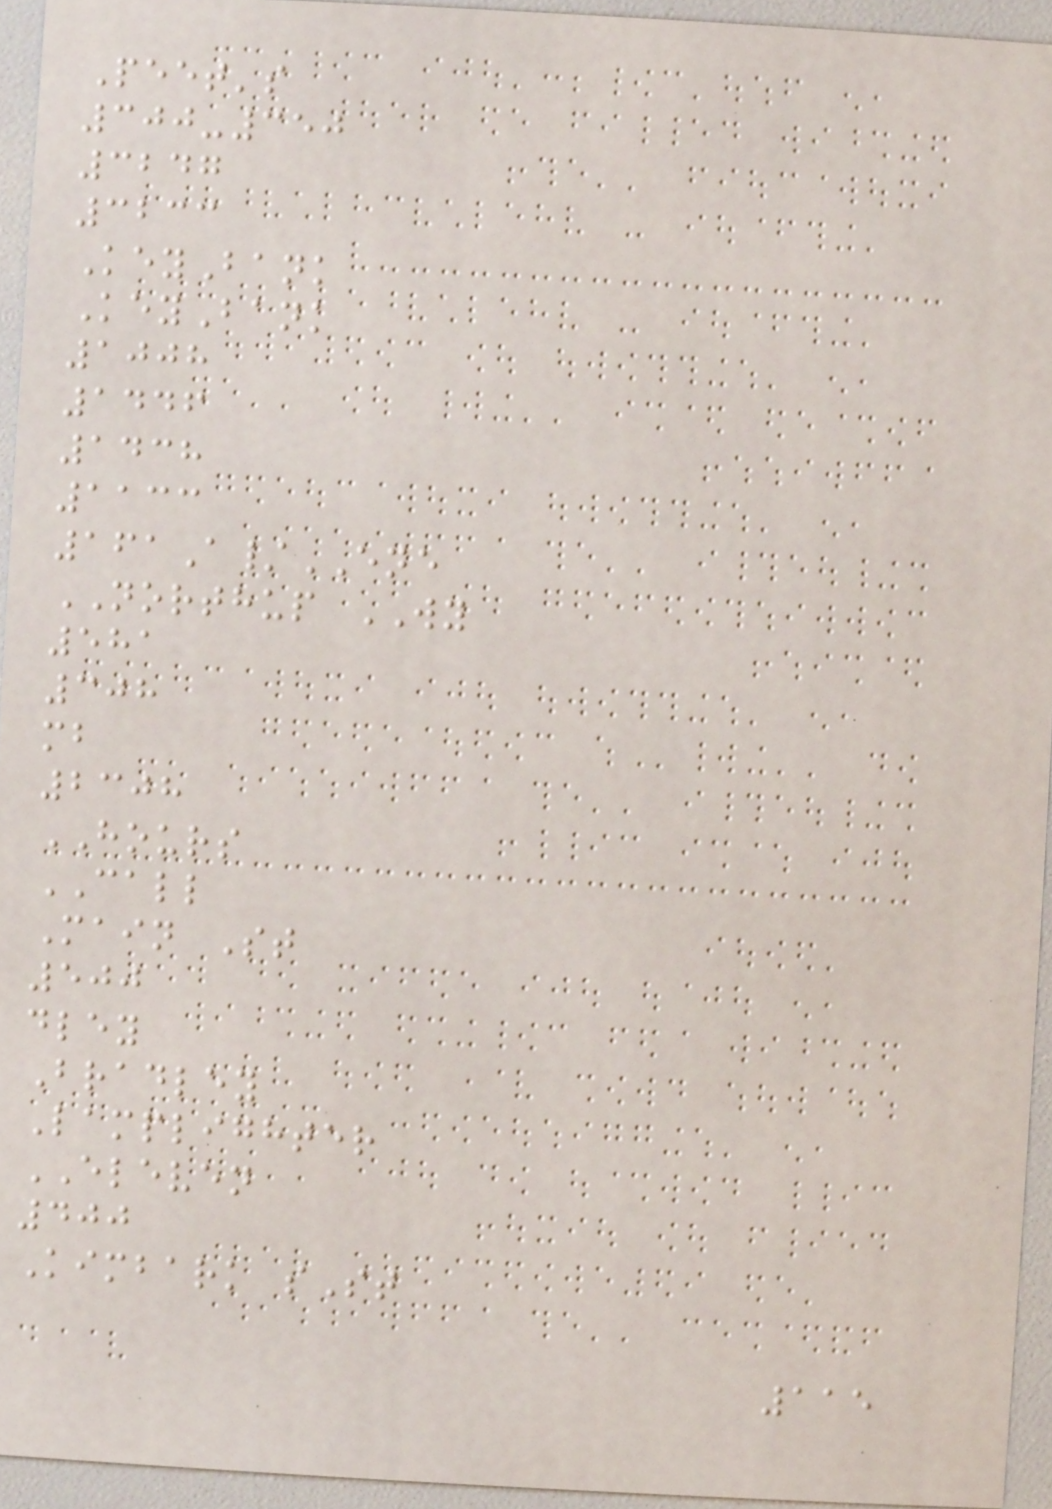Peet's
300-350
3247
3233
KeyBank
KeyBank
1008
1446
1438
1133
161A/ENE
NORTHUP WY
581
308
mb
2308
HOURS
CALL
Main St
500
dley
Bradley
Lamplighter
ELEVEN
400
Kimbark sSt
115
